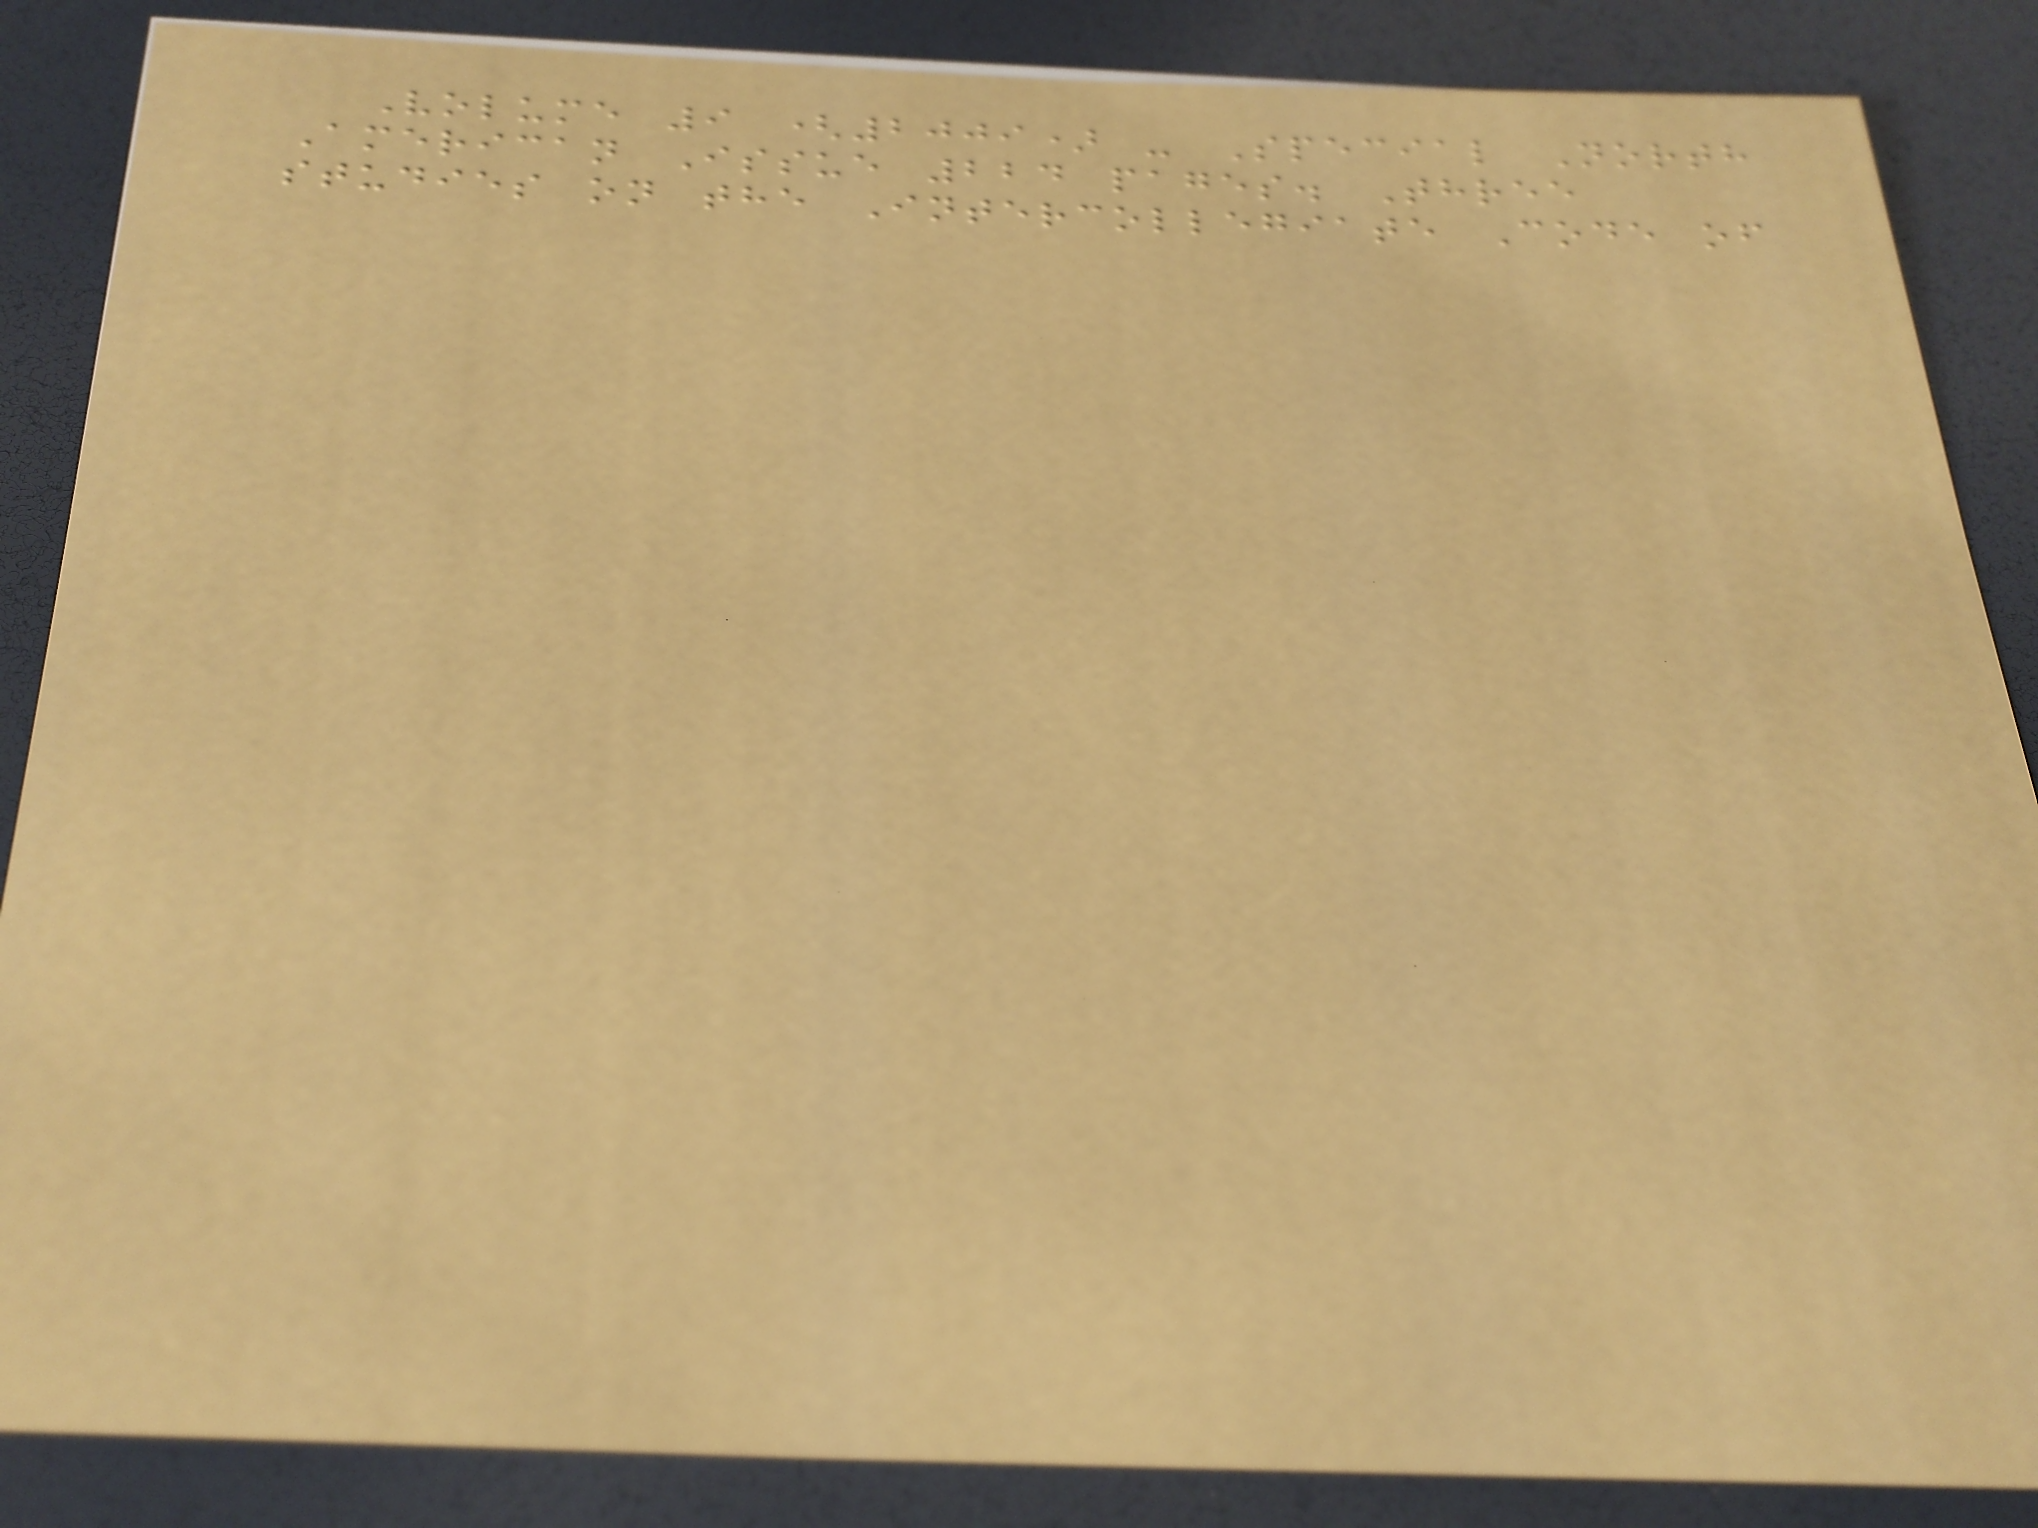Volume 9 (2009) - Special North
American Issue 224 pages. Three
studies on the Intercollegiate Code of
